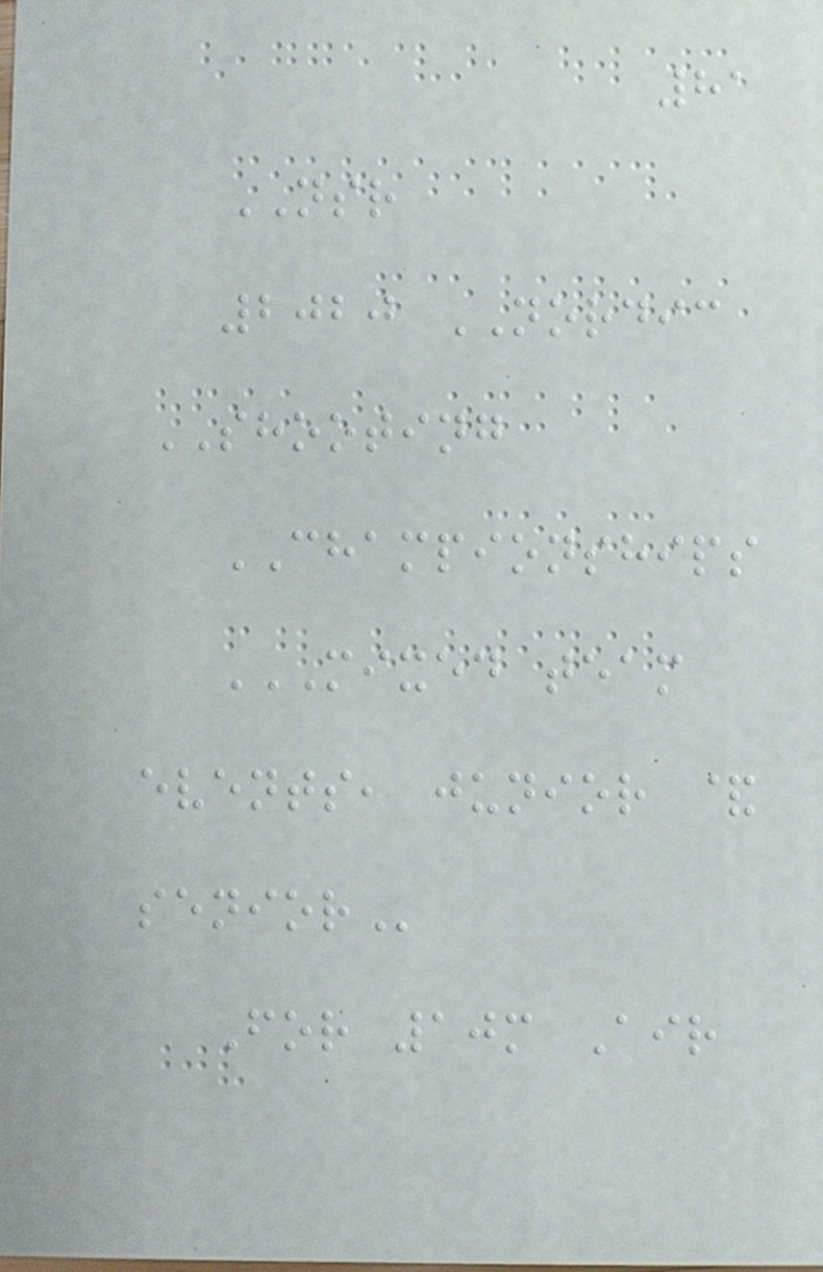81
NSR
2020 NORDIC
SHOOTING
CHAMPIONSHIPS
MIXED TEAM
EVENTS, JUNIOR &
SENIOR
For 10m Air
